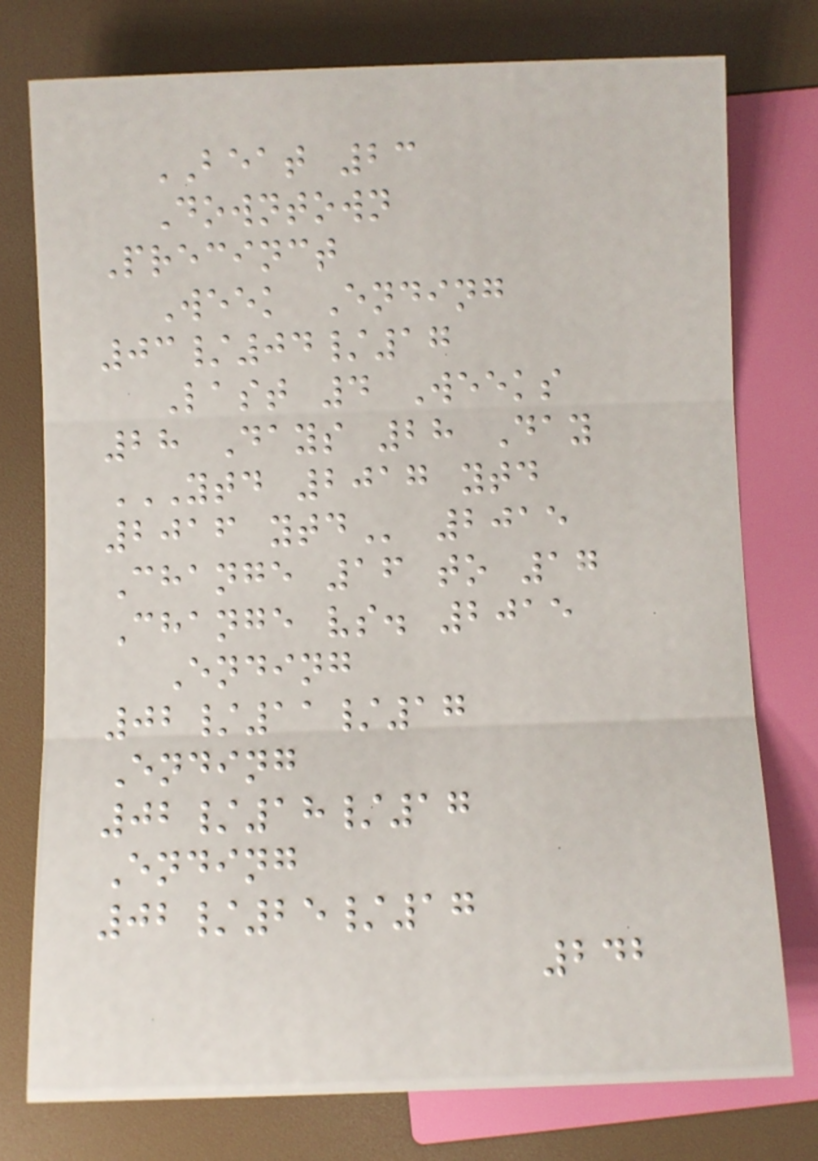BEAT 23
Downtown
Precinct
Week Ending
03/04/17
Last 4 Weeks
28 Days 28 Day
YTD 2017 YTD
2016 YTD 2015
Change 16 to 17
Change vs. 2015
Ending
02/11/17
Ending
02/18/17
Ending
02/25/17
242
